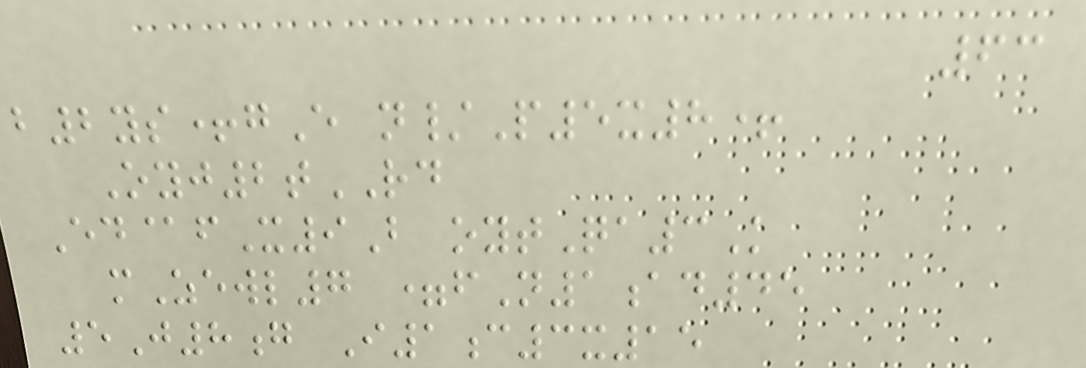63
b2ys+gE n/P5x8+
Oyj2tRD
Ed@fX9B oytQa3K
mZewl7 =fN1ad45
5J8g I1c3x15
